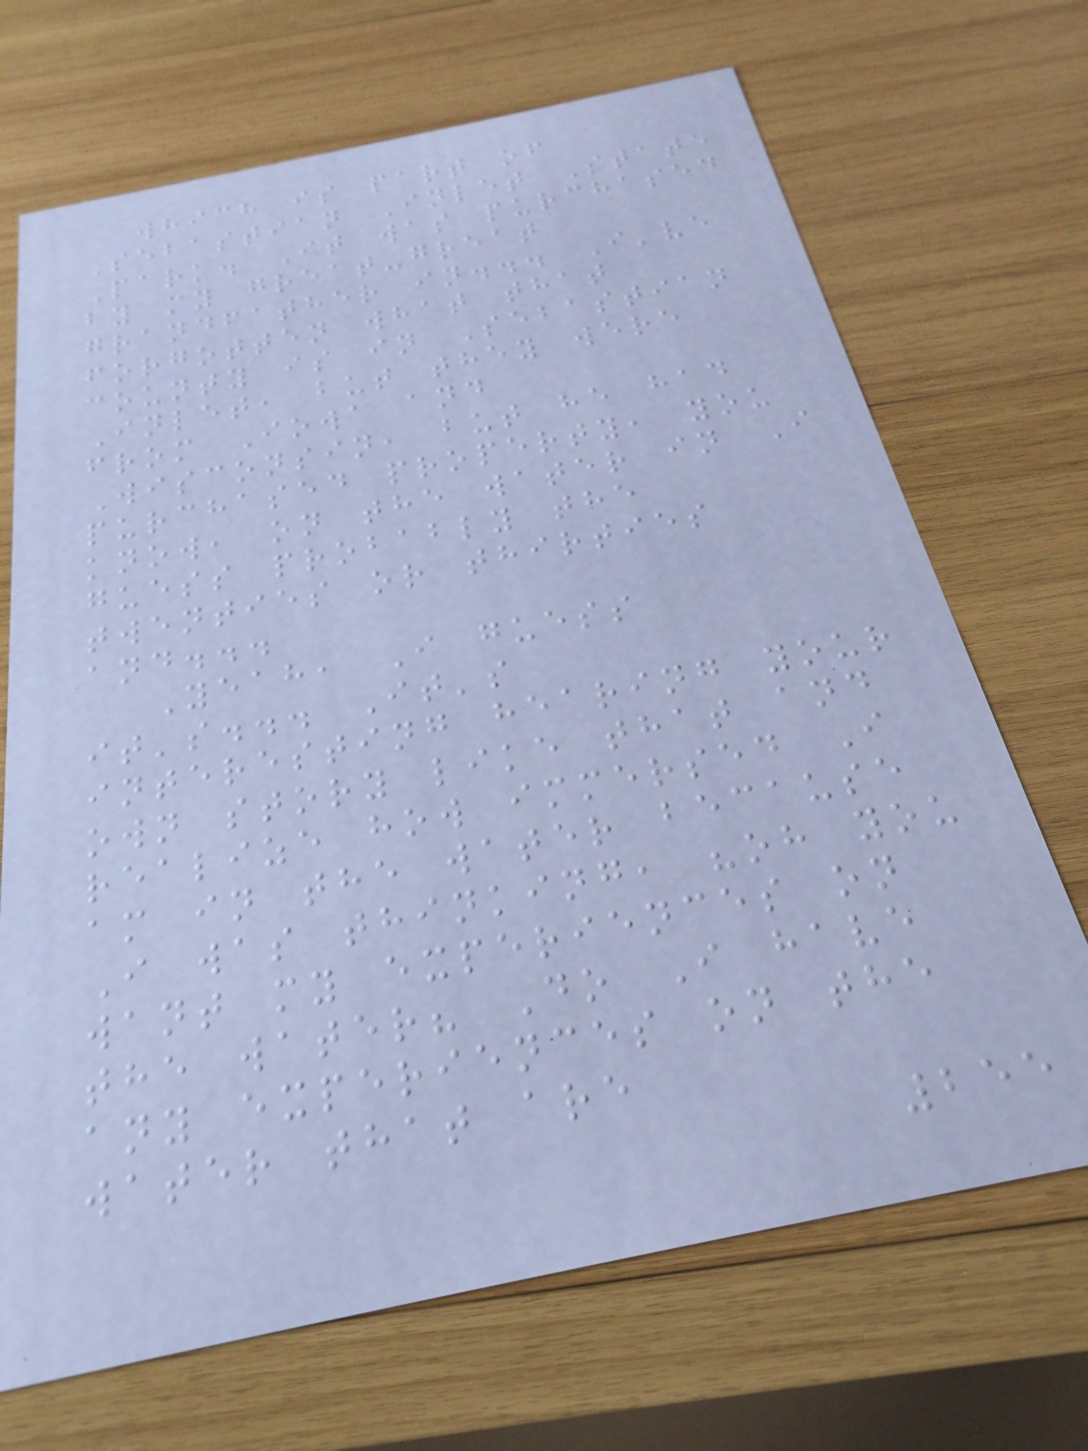which is part of
Sebastian Inlet State
Park. It was purchased
by my great-great
grandfather in... I've
forgotten what that
county is in Sebastian
Inlet, but they were
from Iowa and
Wisconsin, but he had
purchased property, you
know, on the water in I
guess probably the
twenties or thirties
and...
Yeah, I guess
it's... It's
interesting hearing your
own story like that and
realize how immersed I
am in the water because
I was thinking, "oh you
want my experiences on
the water? Do I have
any experiences on the
water that are
255
